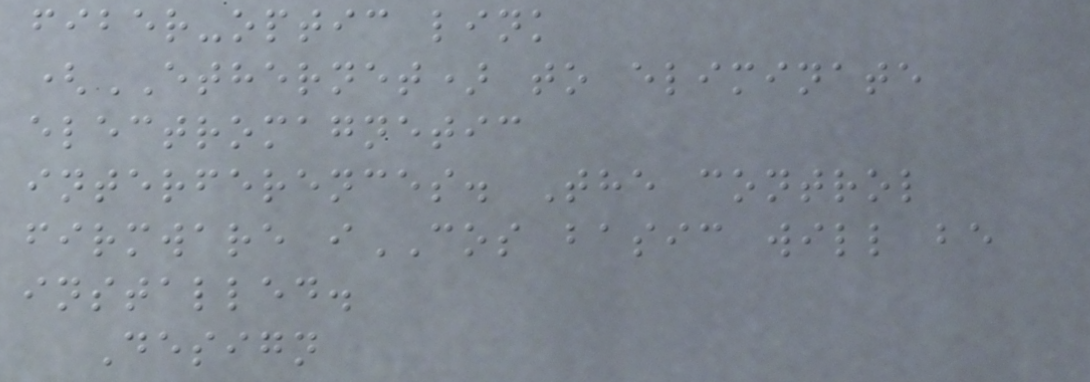fiber-optic link
(ETHERNET) to eliminate
electromagnetic
interferences. The control
firmware iCOS basic will be
installed.
Design
